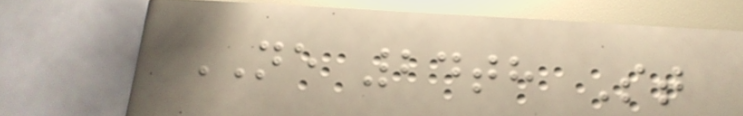NE 24th St
